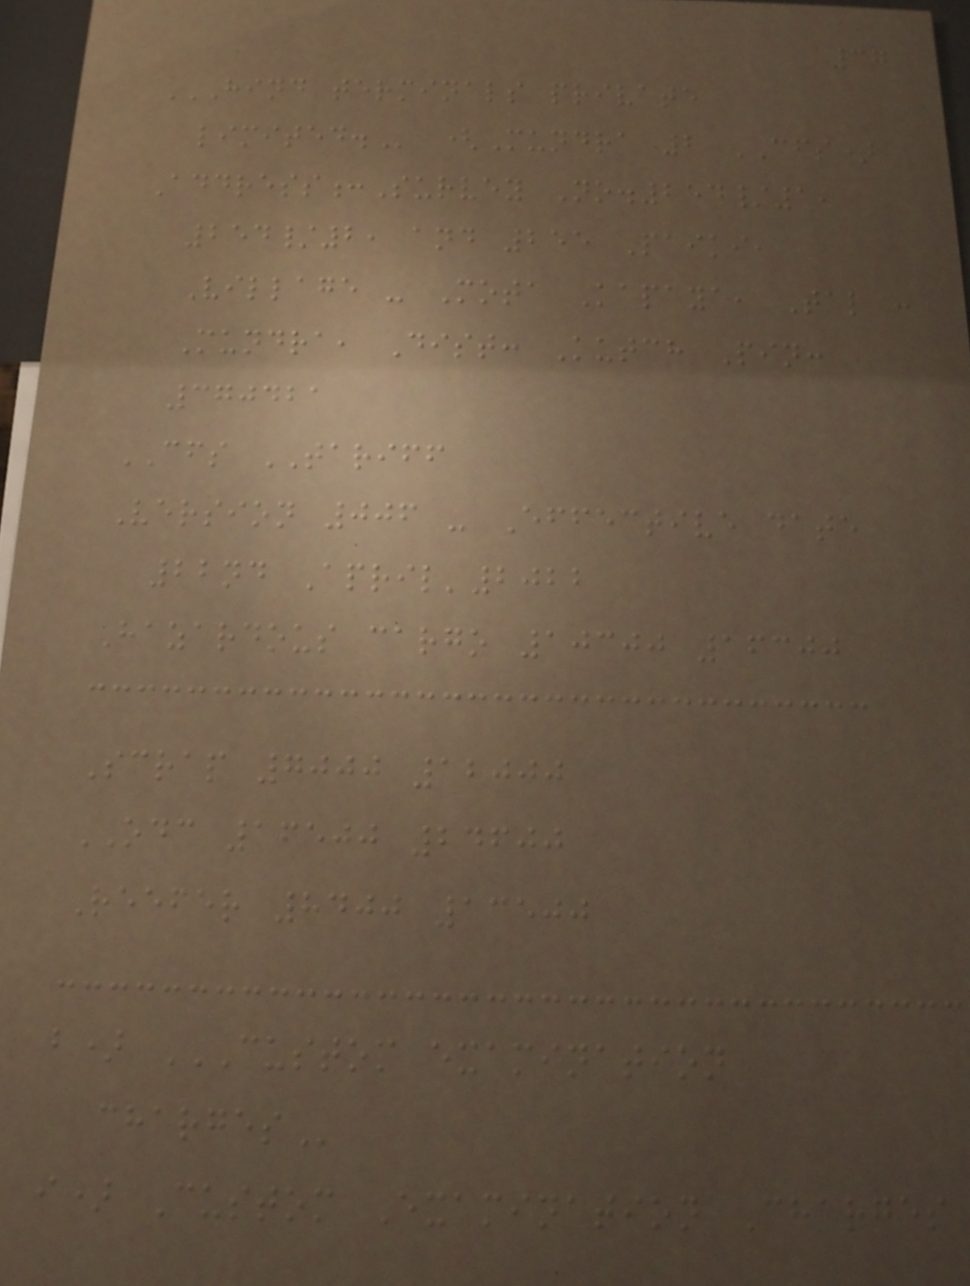37
HIND TERMINALS PRIVATE
LIMITED. (Mundra 2 CFS)
Address:Survey No.254/1,
254/2, and 255 Paiki,
Village - Mota Kapaya, Tal :
Mundra, Dist: Kutch Pin:
370421
CFS TARIFF
Version 006 - Effective date
22nd April'2022
Hazardous cargo 10300 16300
Scrap 7000 12000
ODC 16500 24600
Reefer 8400 13500
b) CUSTOM EXAMINATION
CHARGES
i) Custom Examination Charges
